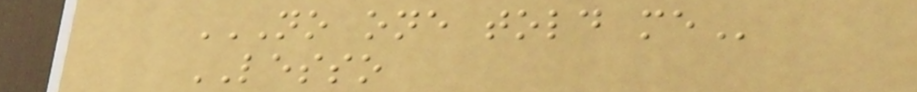NO ONE TOLD ME
LESSO
